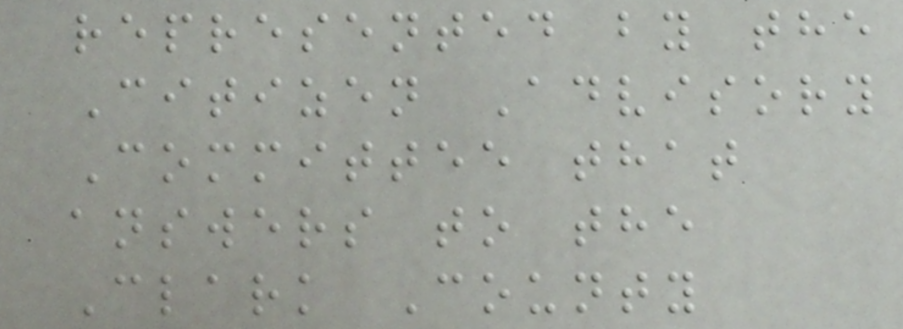represented by the
Citizen Advisory
Committee that
answers to the
Clark County
